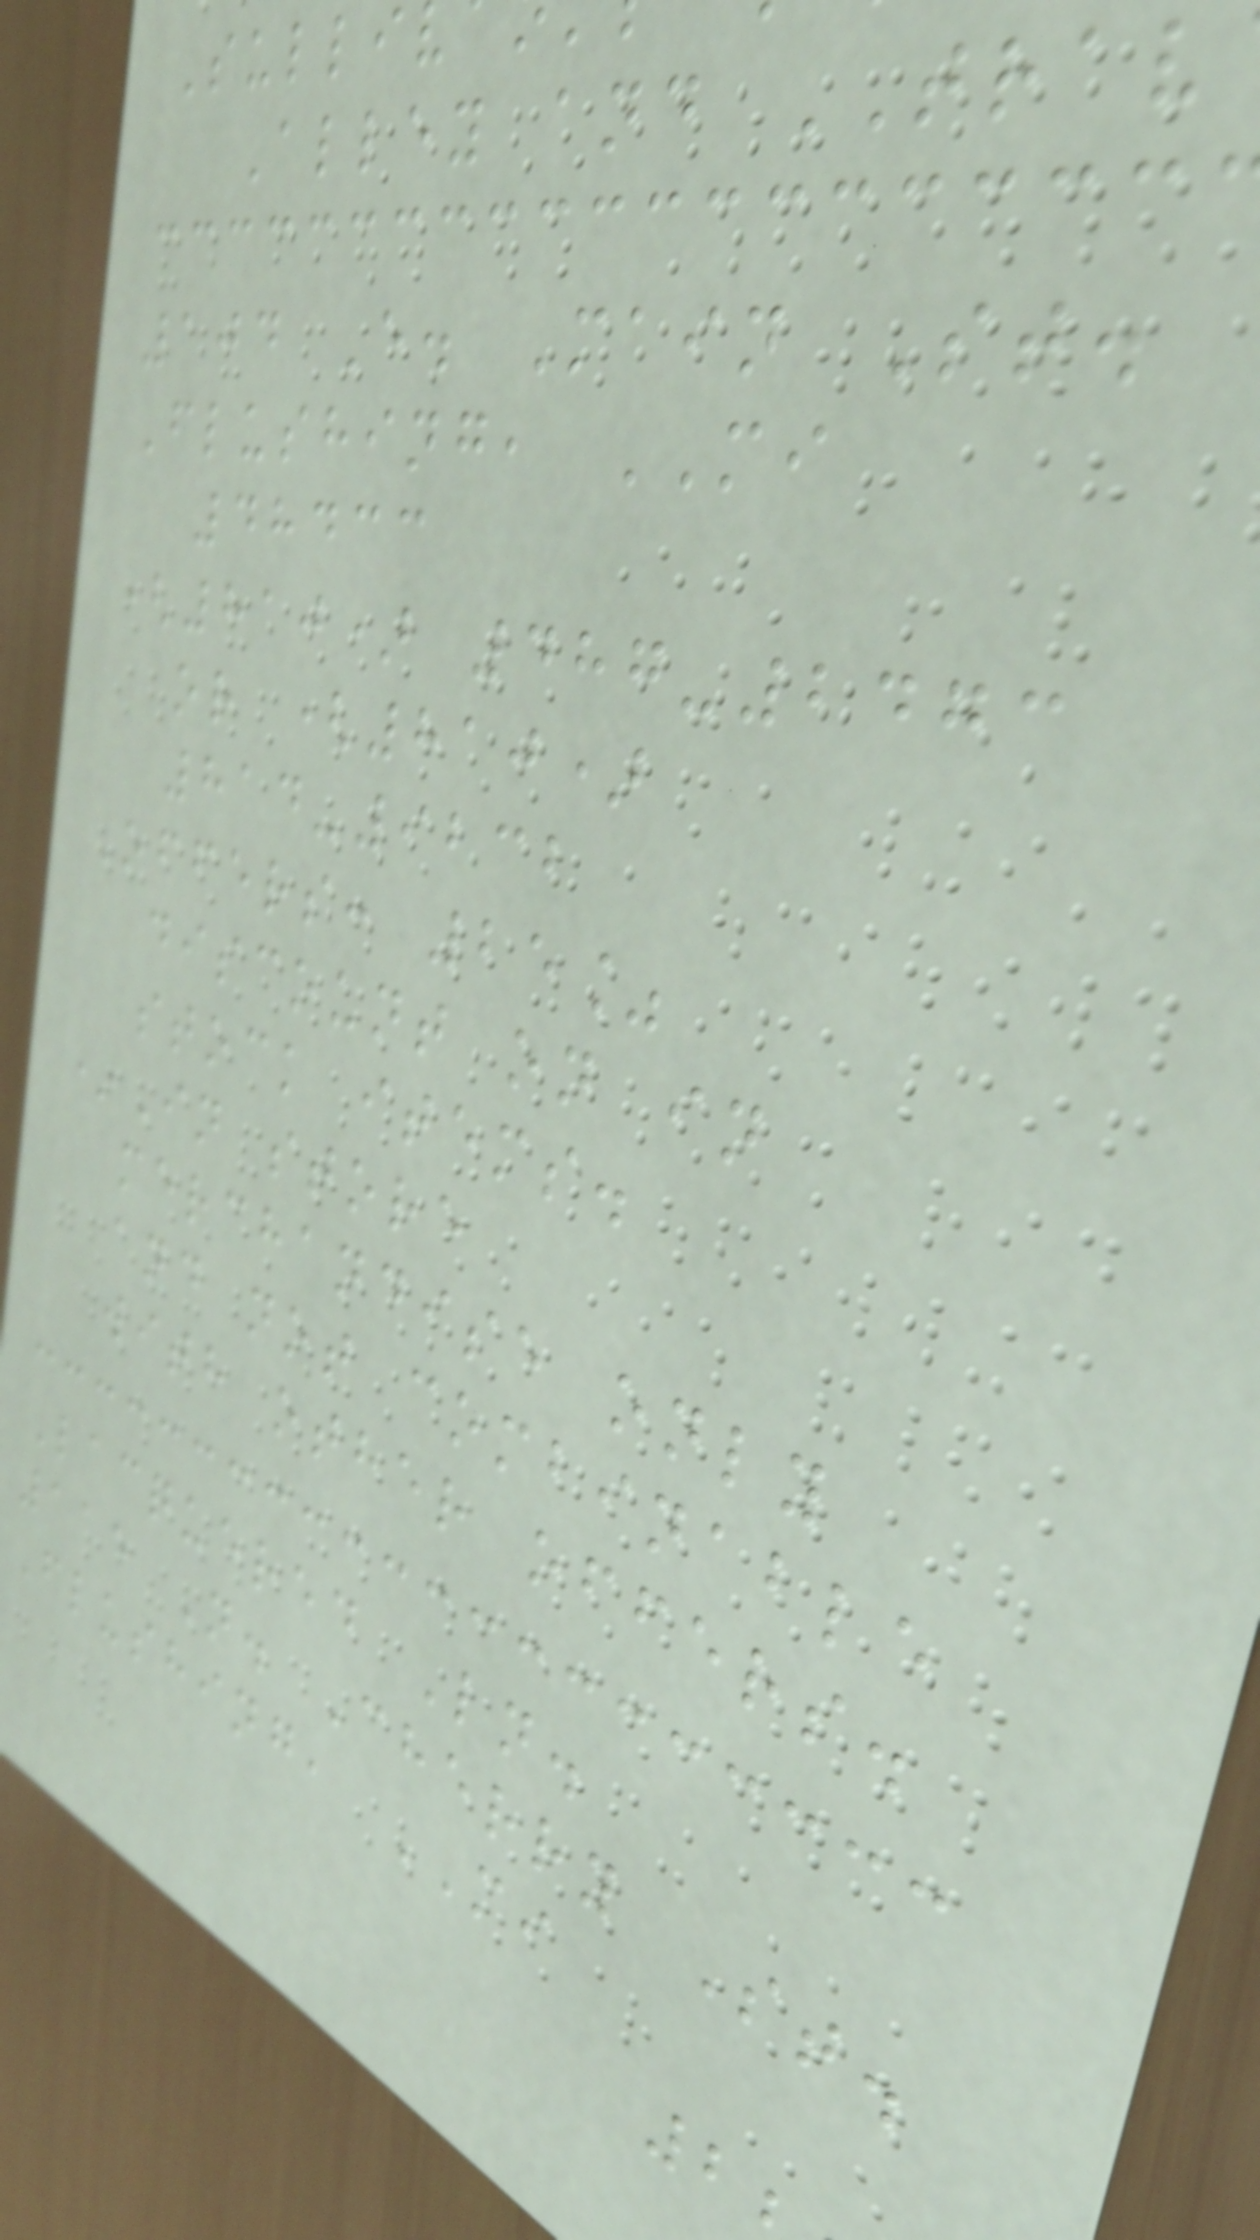Sulli
Alley and TRAV
104 E. Main St.
Flushing, MI
48433
(810) 487-2473
or (810)
814-9232
Offers: 25%
discount on in
stock items.
*In store
merchandise only
and not combinable
with other offers.
Lacquered Ln.
115 N. Cherry St.
Flushing, MI
